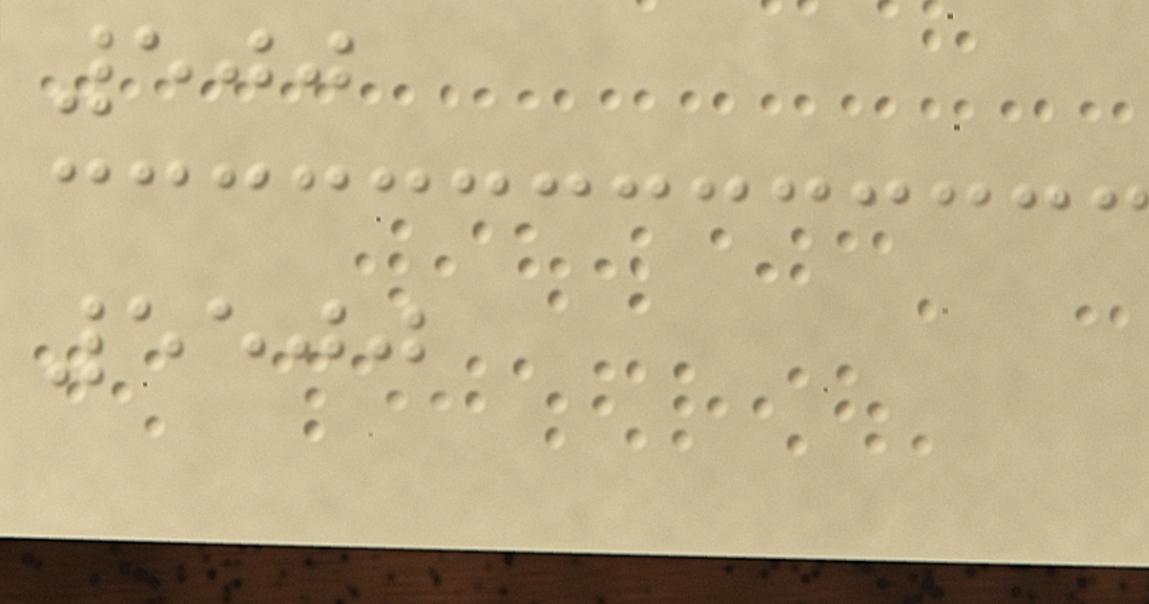500
5500
